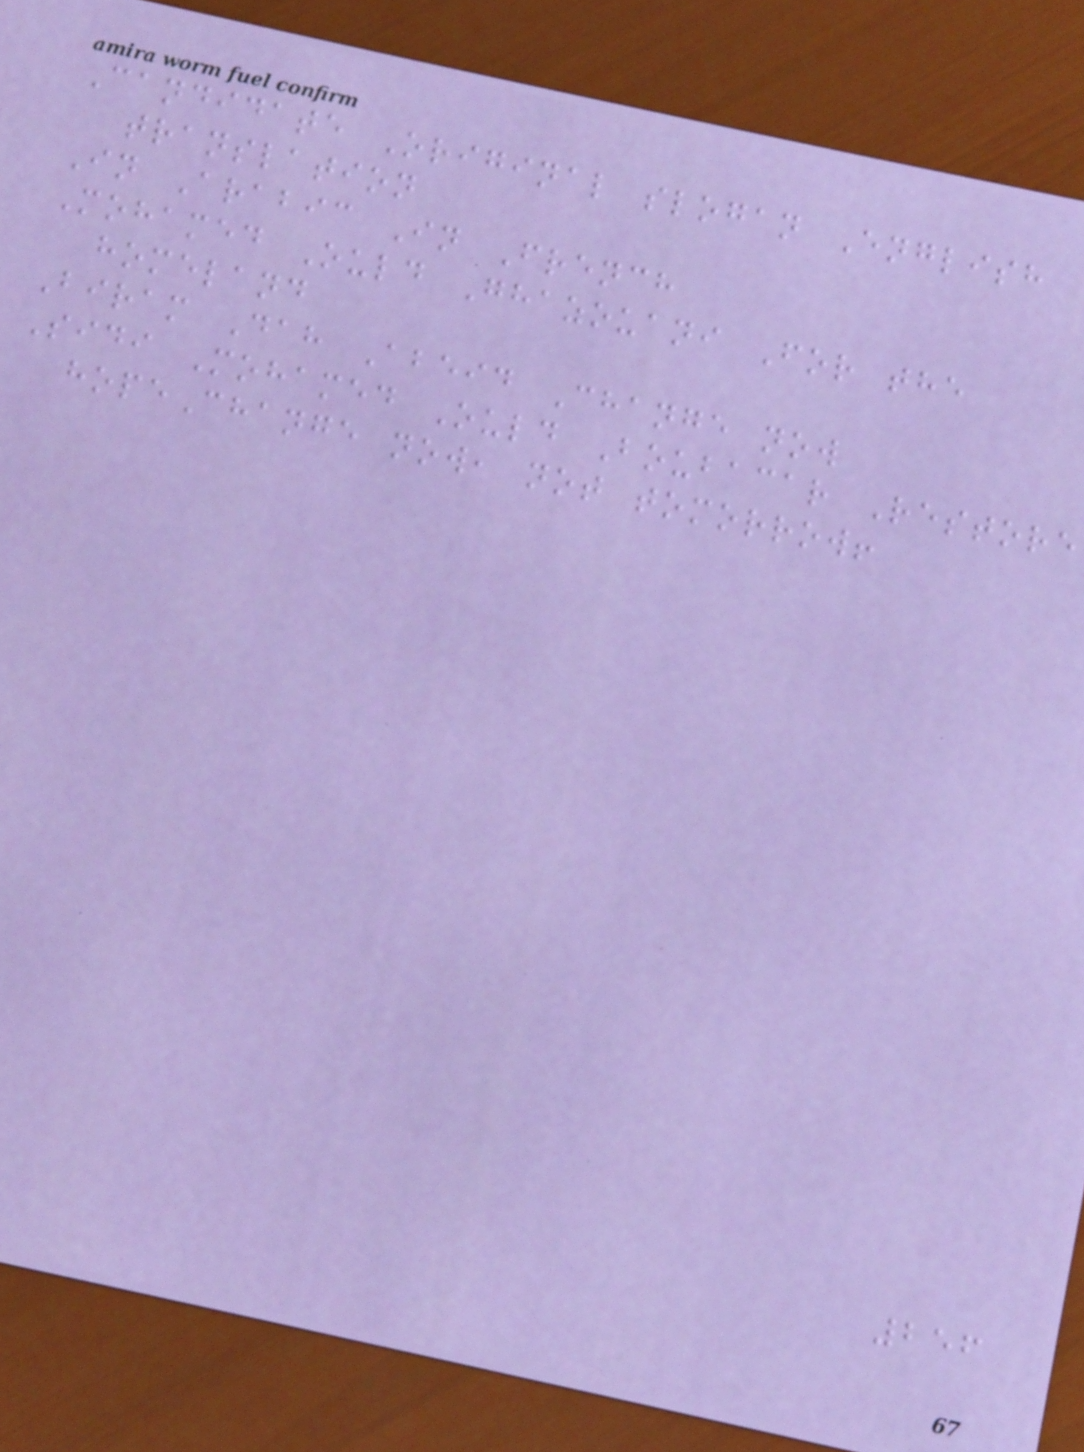Candidate Original slogan English
translation
In Arabic In French
Mohamed Ould Ghazouani For the
homeland
Biram Dah Abeid Change now
Sidi Mohamed Ould Boubacar Restore
hopeChange now, not tomorrow!
256
